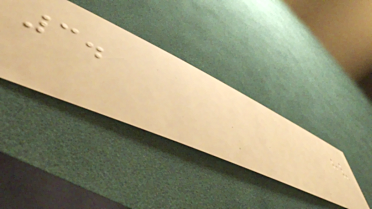3.
